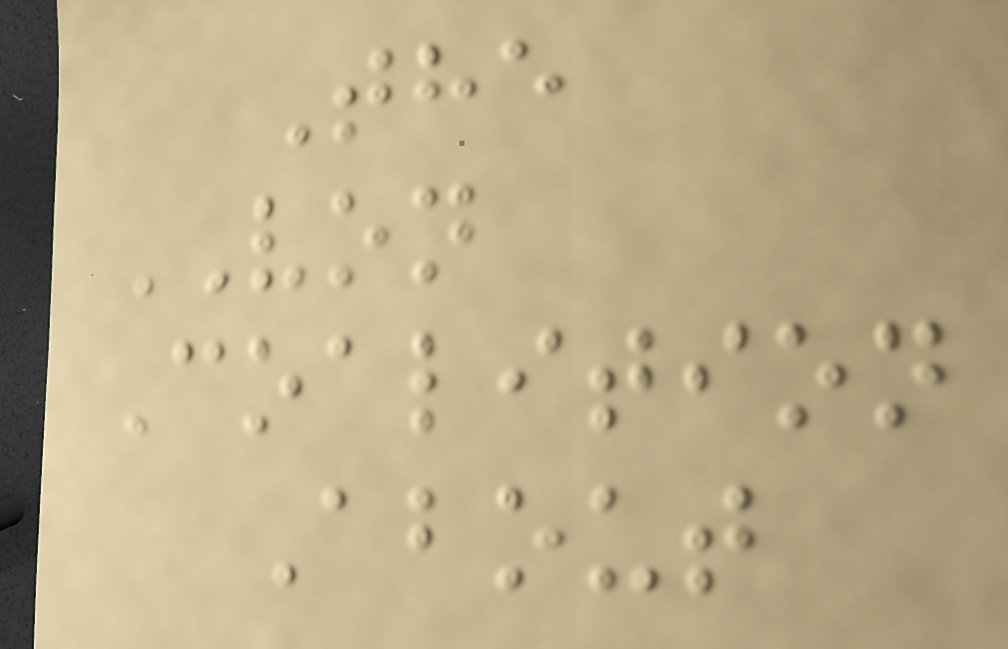The
VON
Coalition
About
